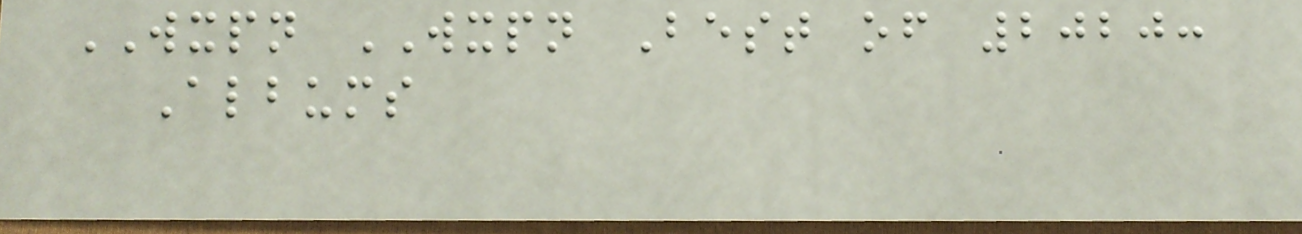WXPN WXPN Best of 2020:
Albums
